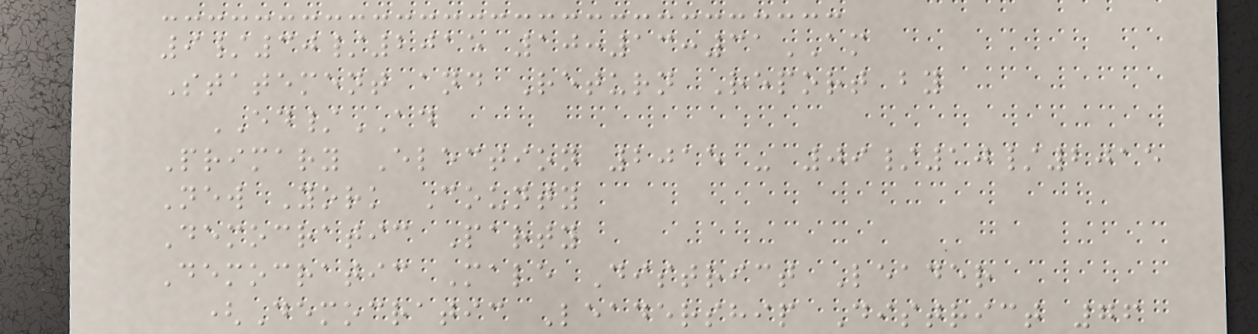9/30/2015 10:13:31AM
Statement and Return Report by
ED/AD
Primary Election 2015 - 09/10/2015
New York County
Democratic Party
Democratic Male District Leader
(Democratic Leadership District 76
